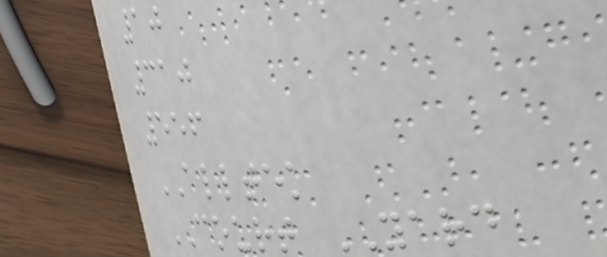10
310
556
ALLTEK
COURT YARD
